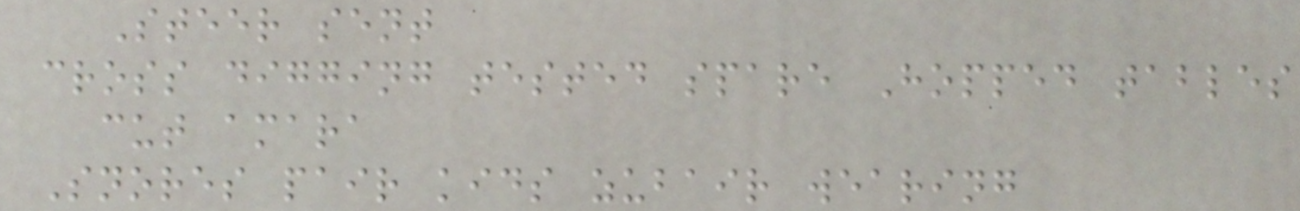Steer sent
cross digging tested spare Hopped tables
cut amara
Snores pair kids zubair wearing
